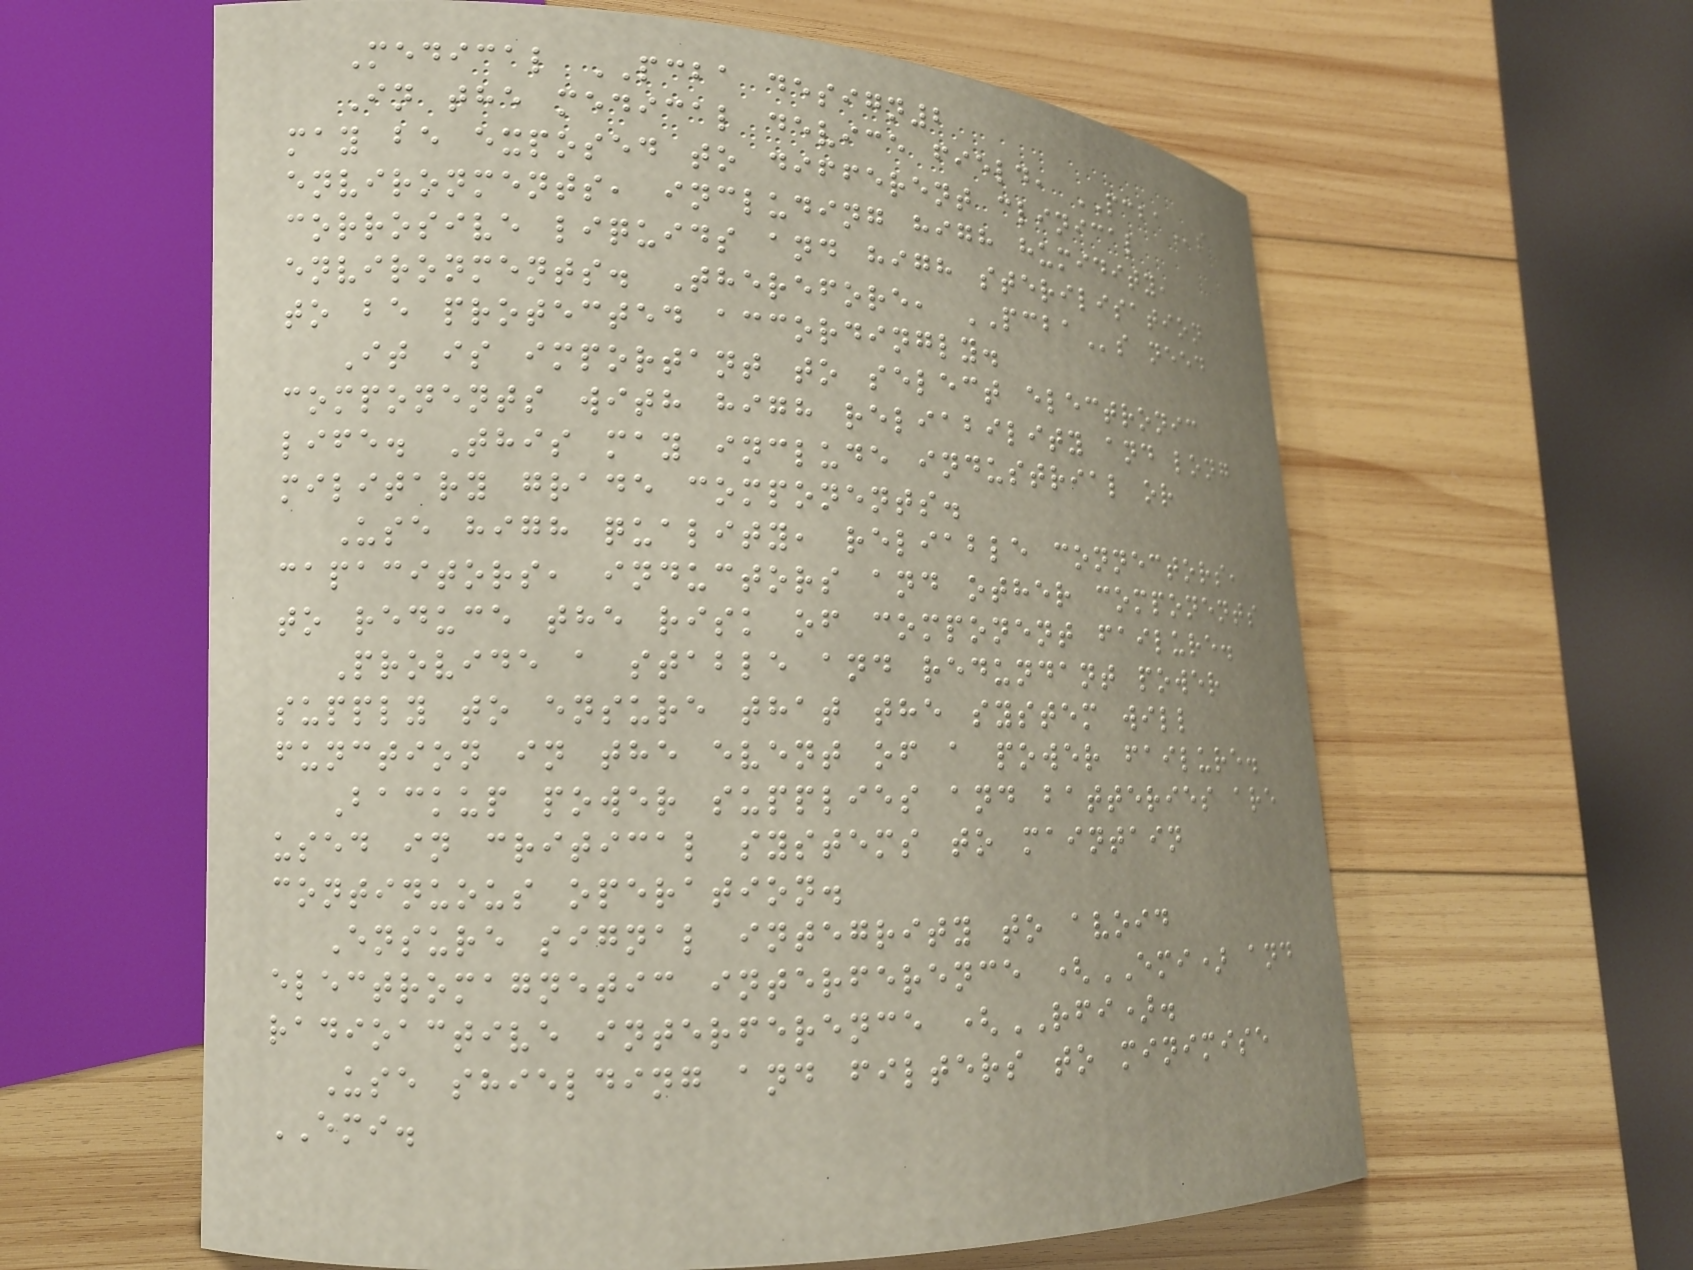Medical PCBA design2
In the medical device field, PCBAs
may be exposed to different clinical
environments, including high humidity,
corrosive liquids and high sterilisation
environments. Therefore, PCBAs need
to be protected accordingly.
It is important to select electronic
components with high reliability and long
life. This may include industrial or
military grade components.
Use high quality, reliable connectors,
capacitors, inductors and other components
to reduce the risk of component failure.
Provide a stable and redundant power
supply to ensure that the system will
function in the event of a power failure.
Backup power supplies and batteries are
used in critical systems to maintain
continuous operation.
Ensure signal integrity to avoid
electromagnetic interference (EMI) and
radioactive interference (RFI).
Use shielding and filters to minimise
EMI.
